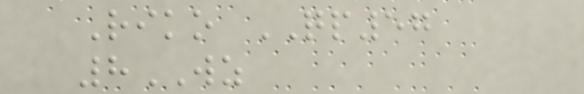Riko QP57
8WZ
